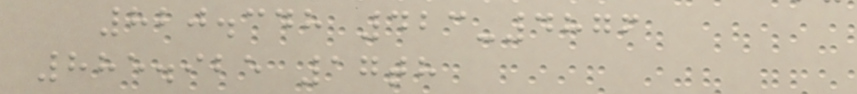820.348 423-4876
885.925 17th
